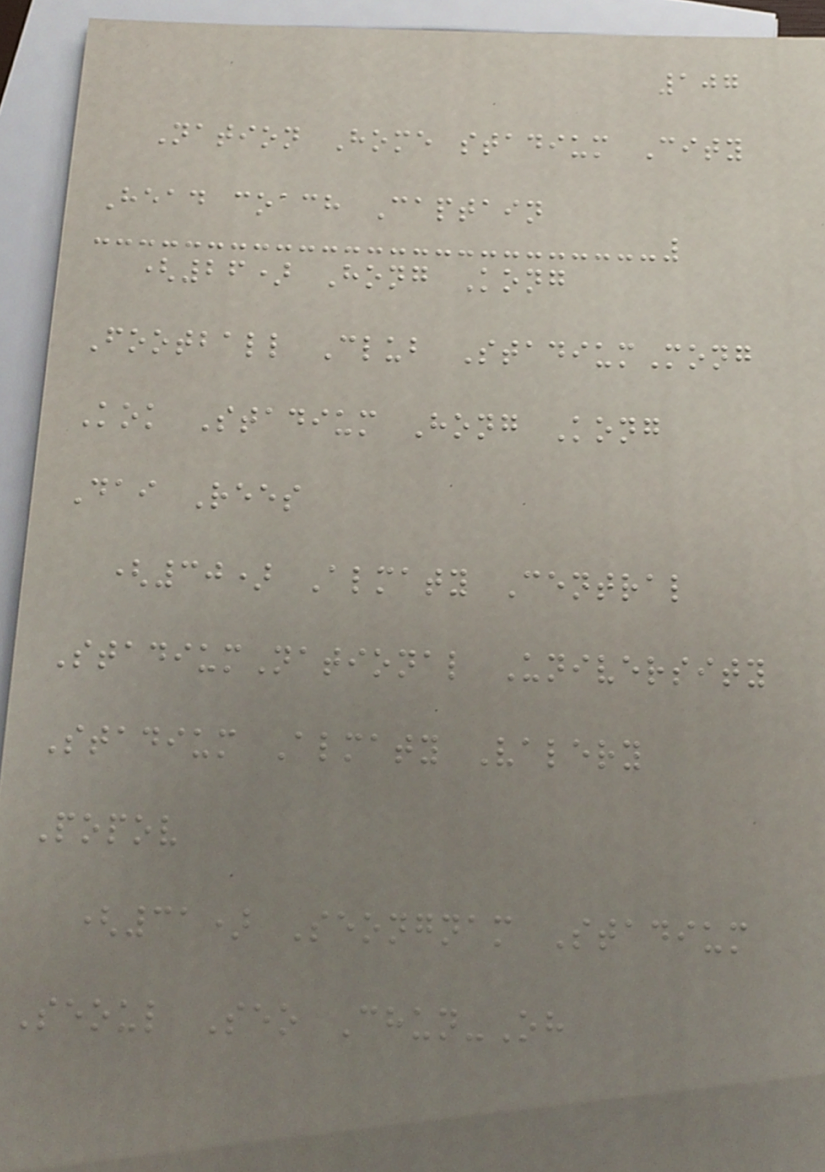107
Nation Home stadium City
Head coach Captain
(26) Hong Kong
Football Club StadiumMong
Kok Stadium Hong Kong
Dai Rees
(30) Almaty Central
StadiumNational University
Stadium Almaty Valery
Popov
(31) Seongnam Stadium
Seoul Seo Chun-Oh
